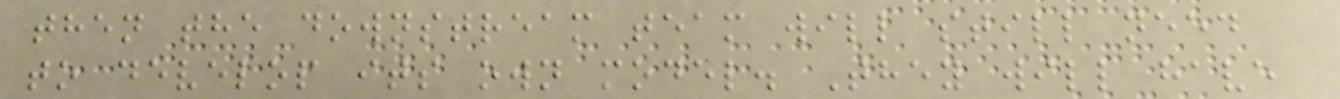then the downstream team will still need
to develop its own model. They will have
